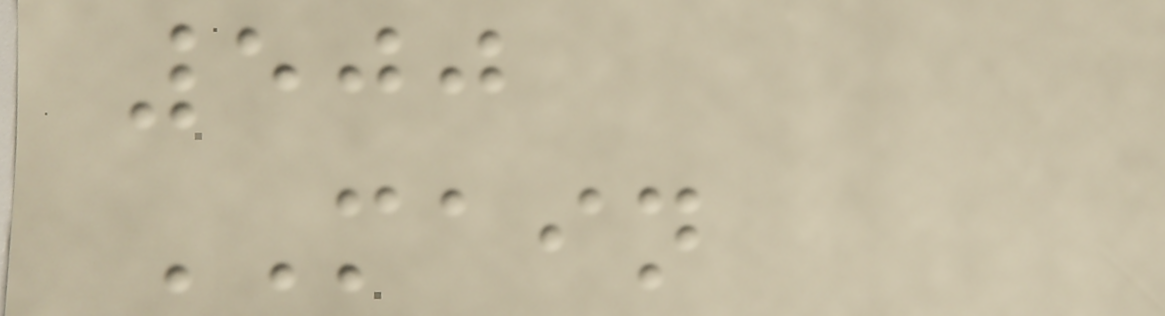500
MAIN
